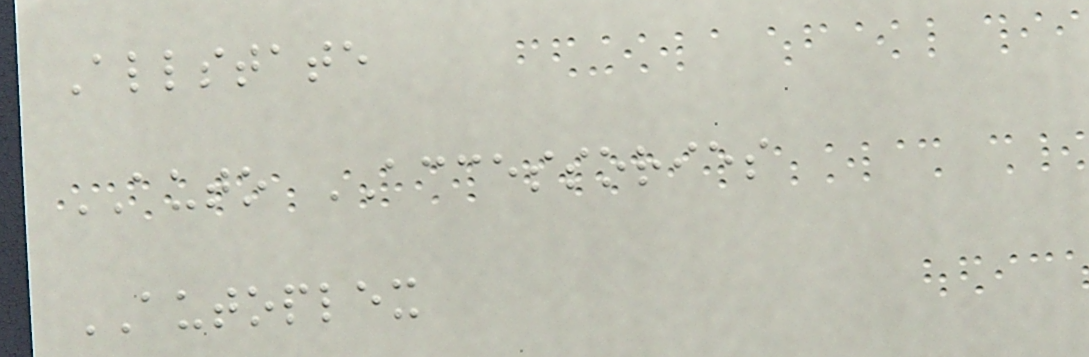Allstate
AUTO ACCESSORIES
AUTOPLEX
